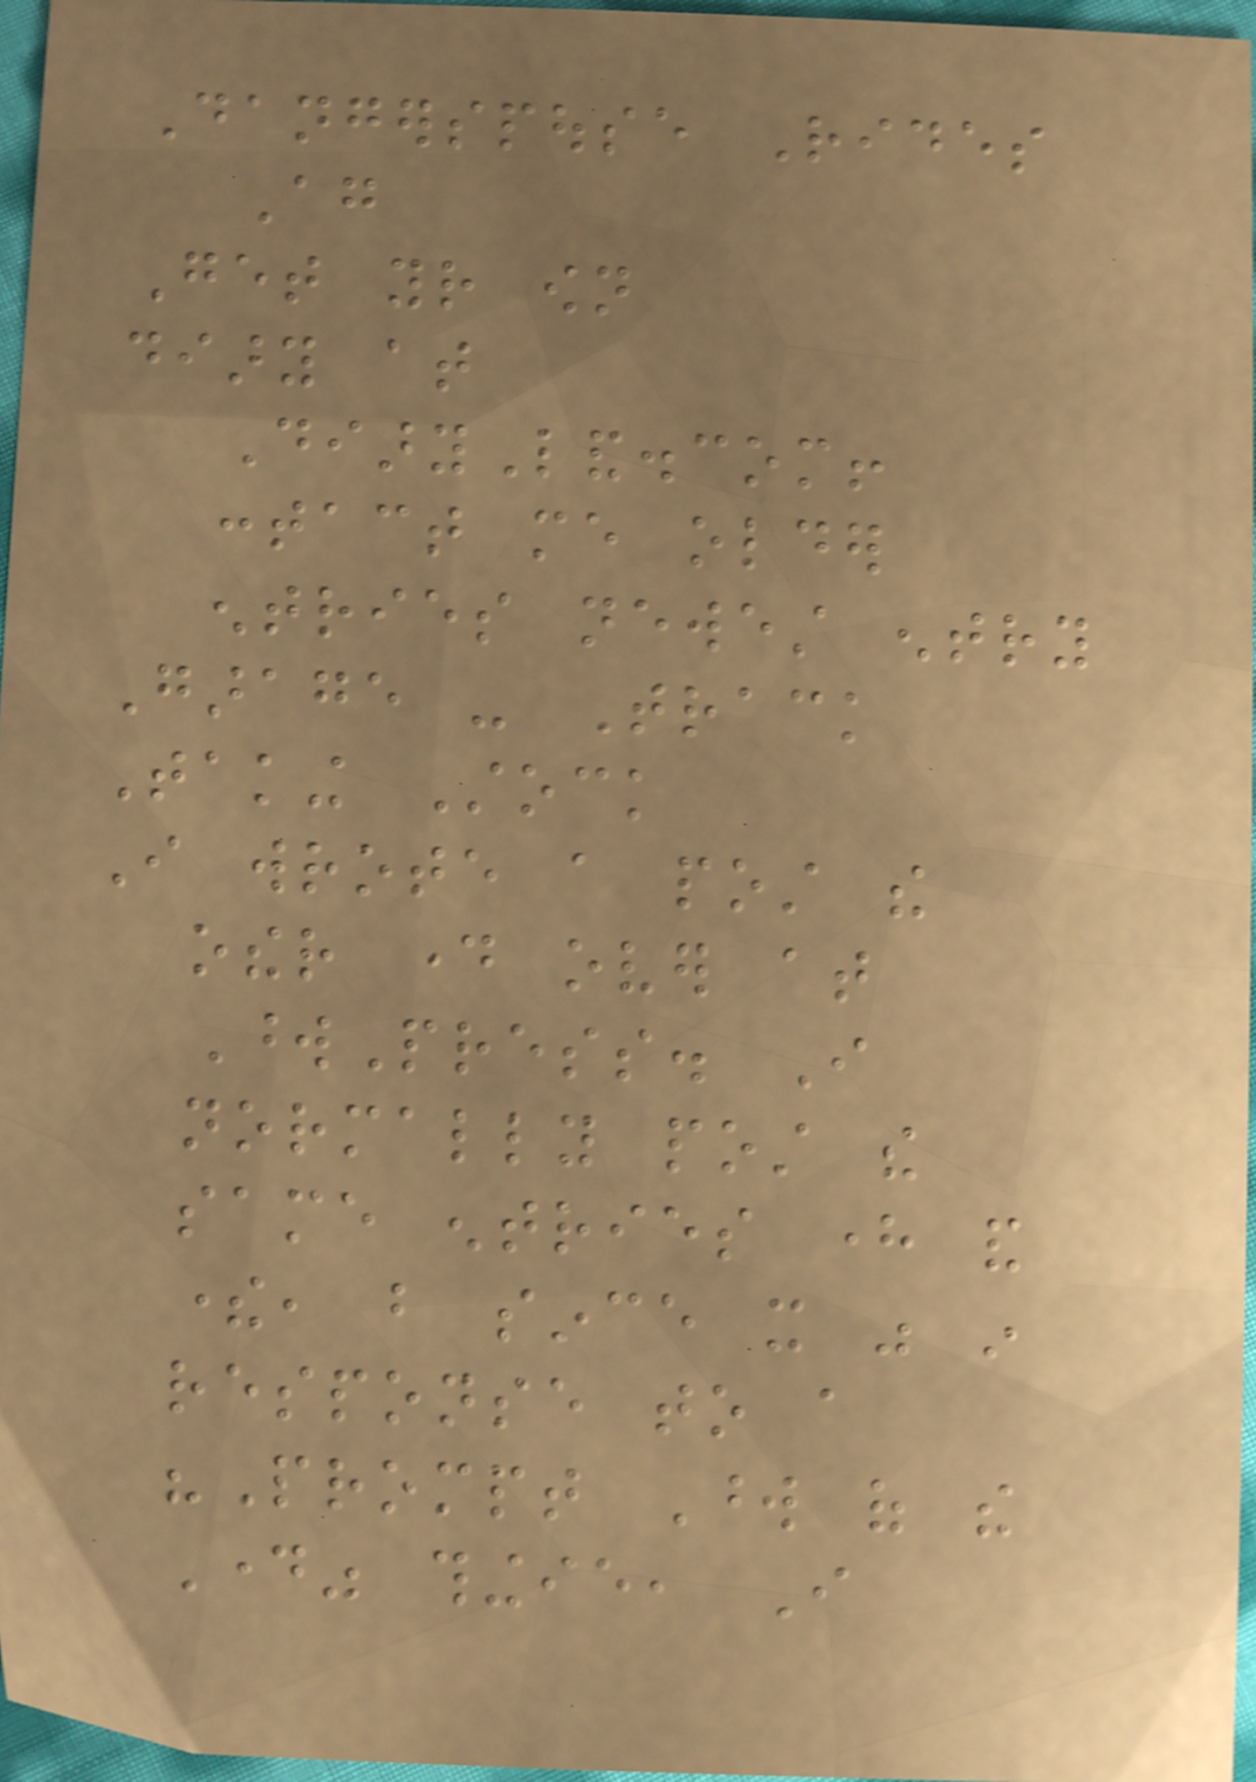Dangerspouse Rides
Again
Get your own
diary at
DiaryLand.com!
contact me older
entries newest entry
Garage - Track
Taking Stock
I wrote a post the
other day over at
WordPress. I
normally post the
same entries here and
there, but since it was in
response to a
"Prompt Word of the
Day" thingie, I
